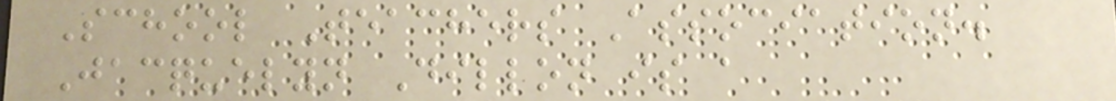School Teachers Association.
Jacquelyn Dillon is a
